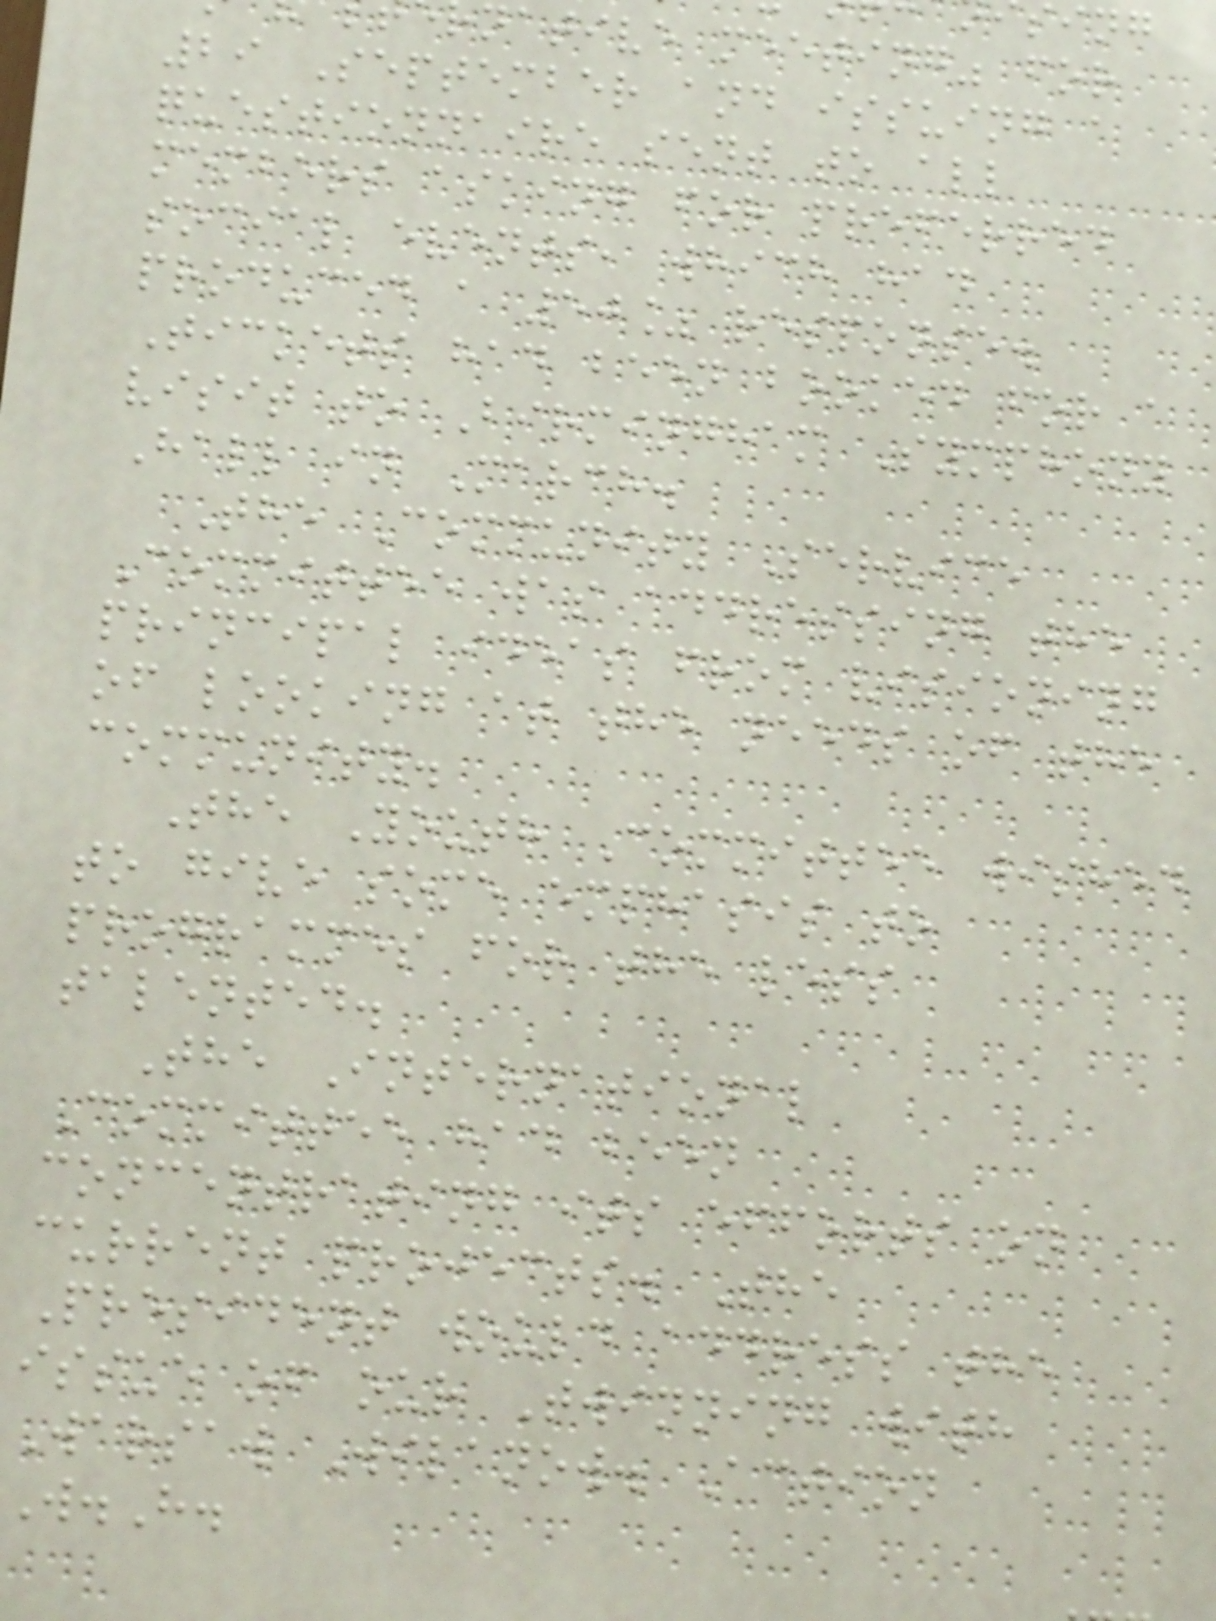native meeting" for
29 September and issuing a
questionnaire sent to all
members asking for preferred
social events, which had
produced a 50% response.
Tickets had been booked for a
visit to Birmingham Symphony
Hall in March.
The Community Service
Committee was addressing the
principal ideas from visioning
of looking at the needs of the
community.
The Youth Committee wished
to give some emphasis to
programmes for the less
talented.
The International
Committee had been
concentrating its efforts on
current projects. The
President would address the
issue of our Twinning with
Warsaw Wilanow. Action
W.H.
